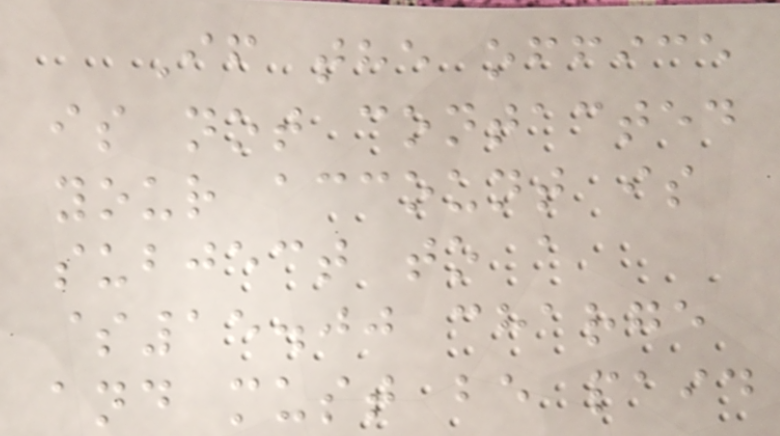If the office
is not contacted
your account is
subject to a
$15.00 charge
and must be paid
